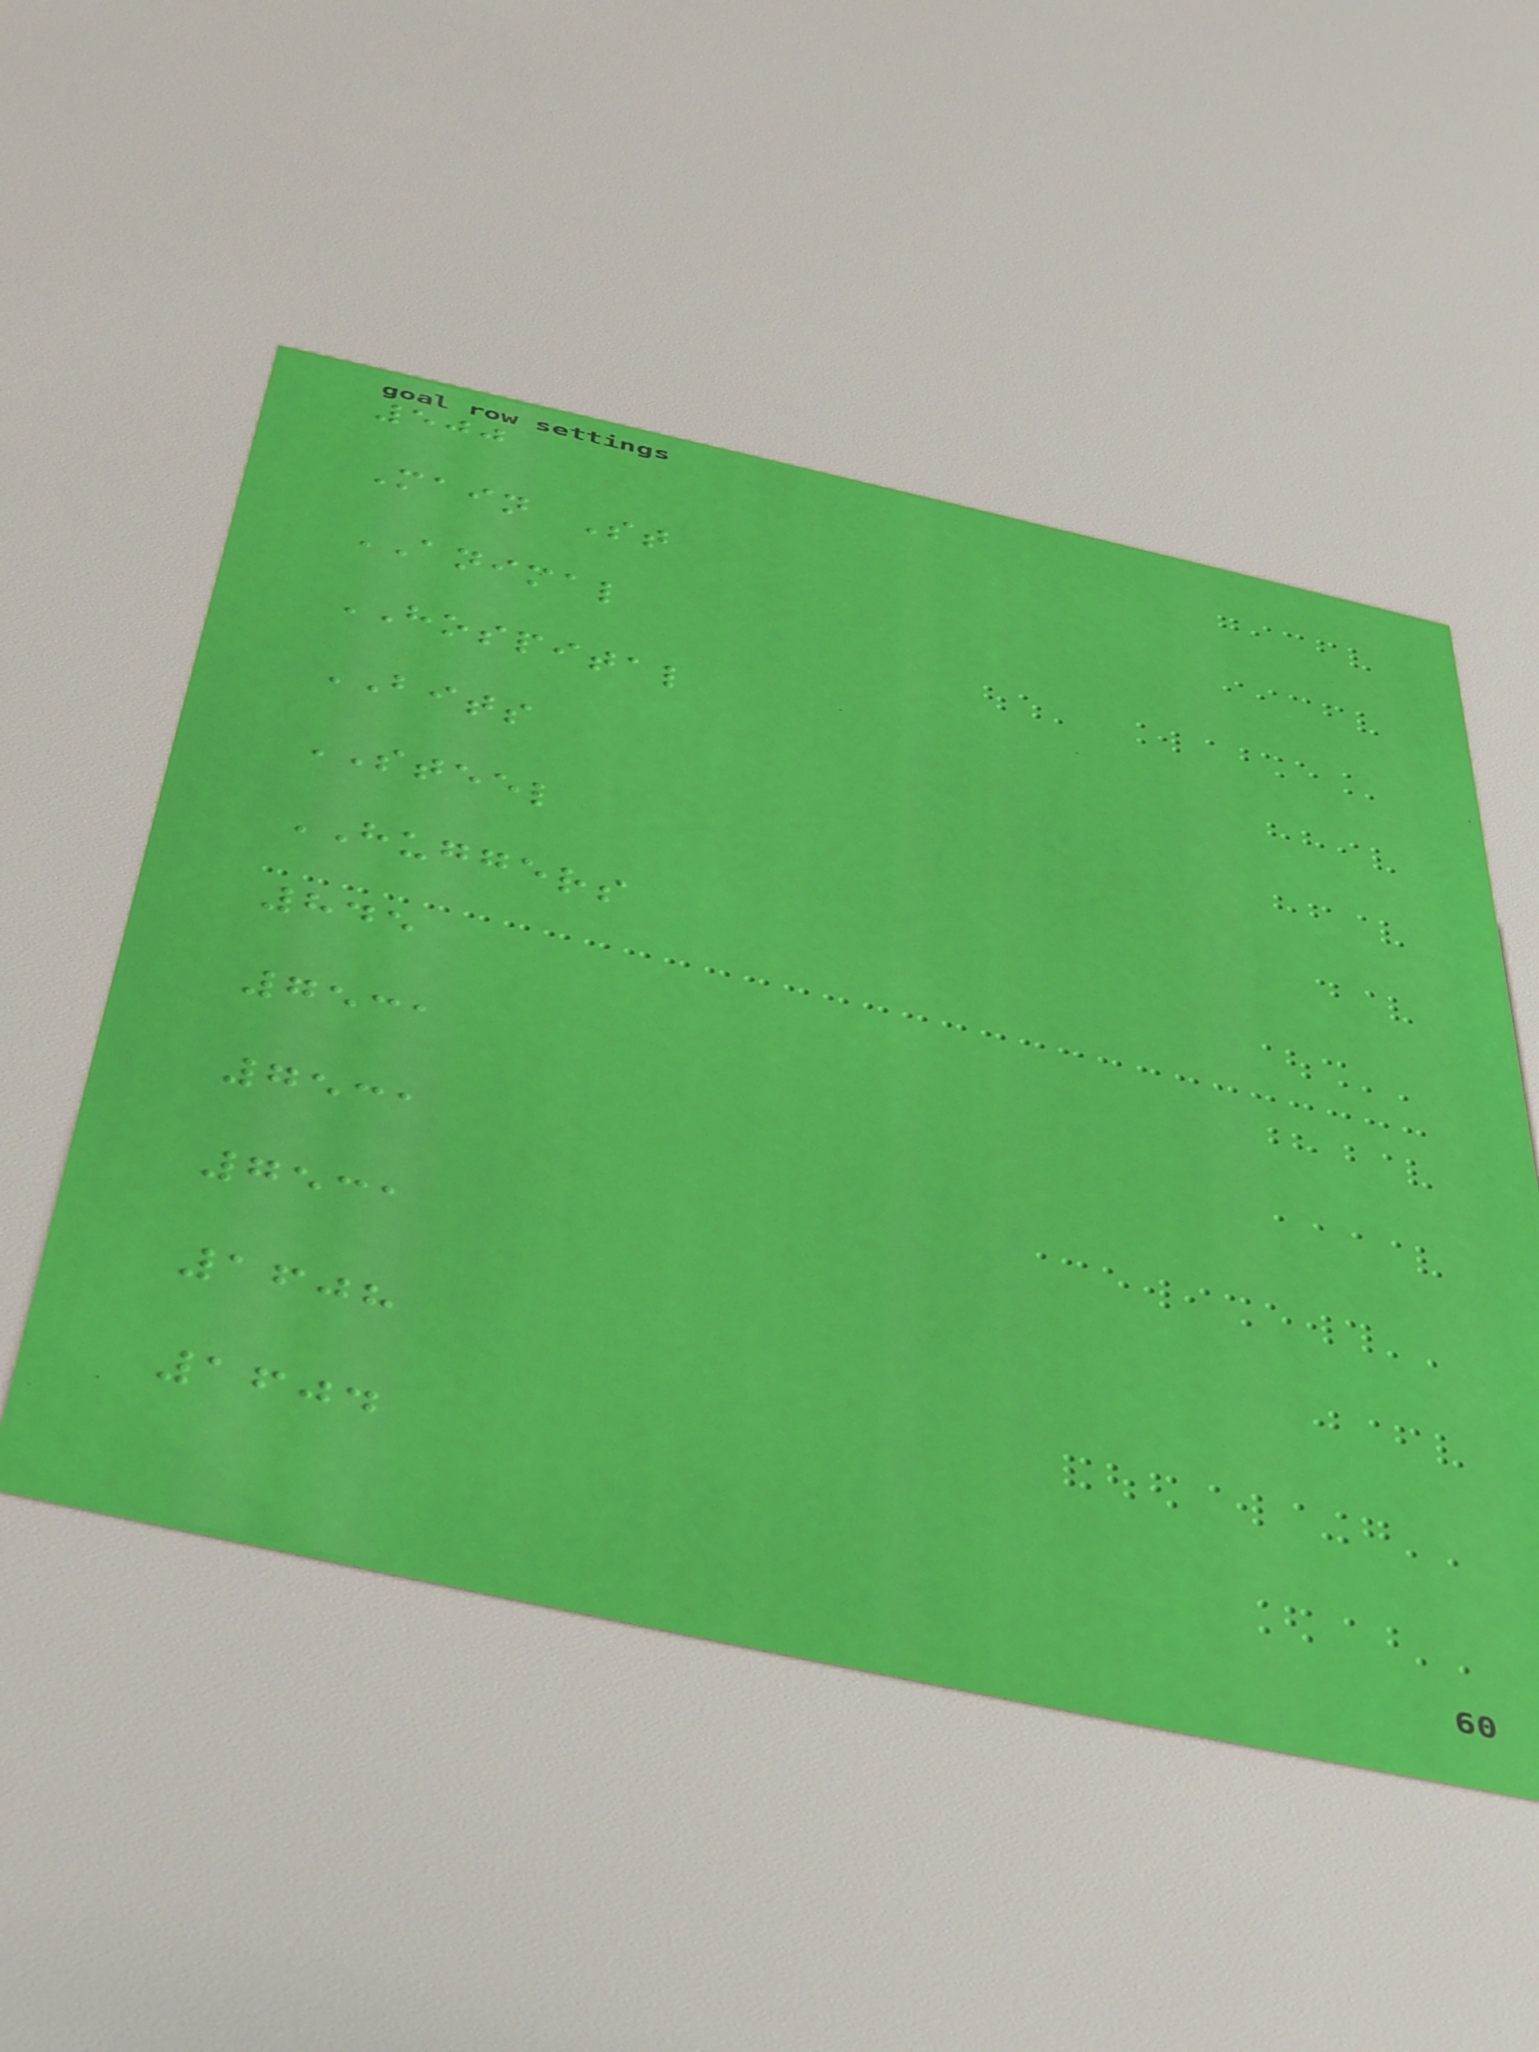500
Main St
ANIMAL
HOSPITAL
BITS
STEEL
HUGGERS
845
7531
7531
7531
1608
1604
